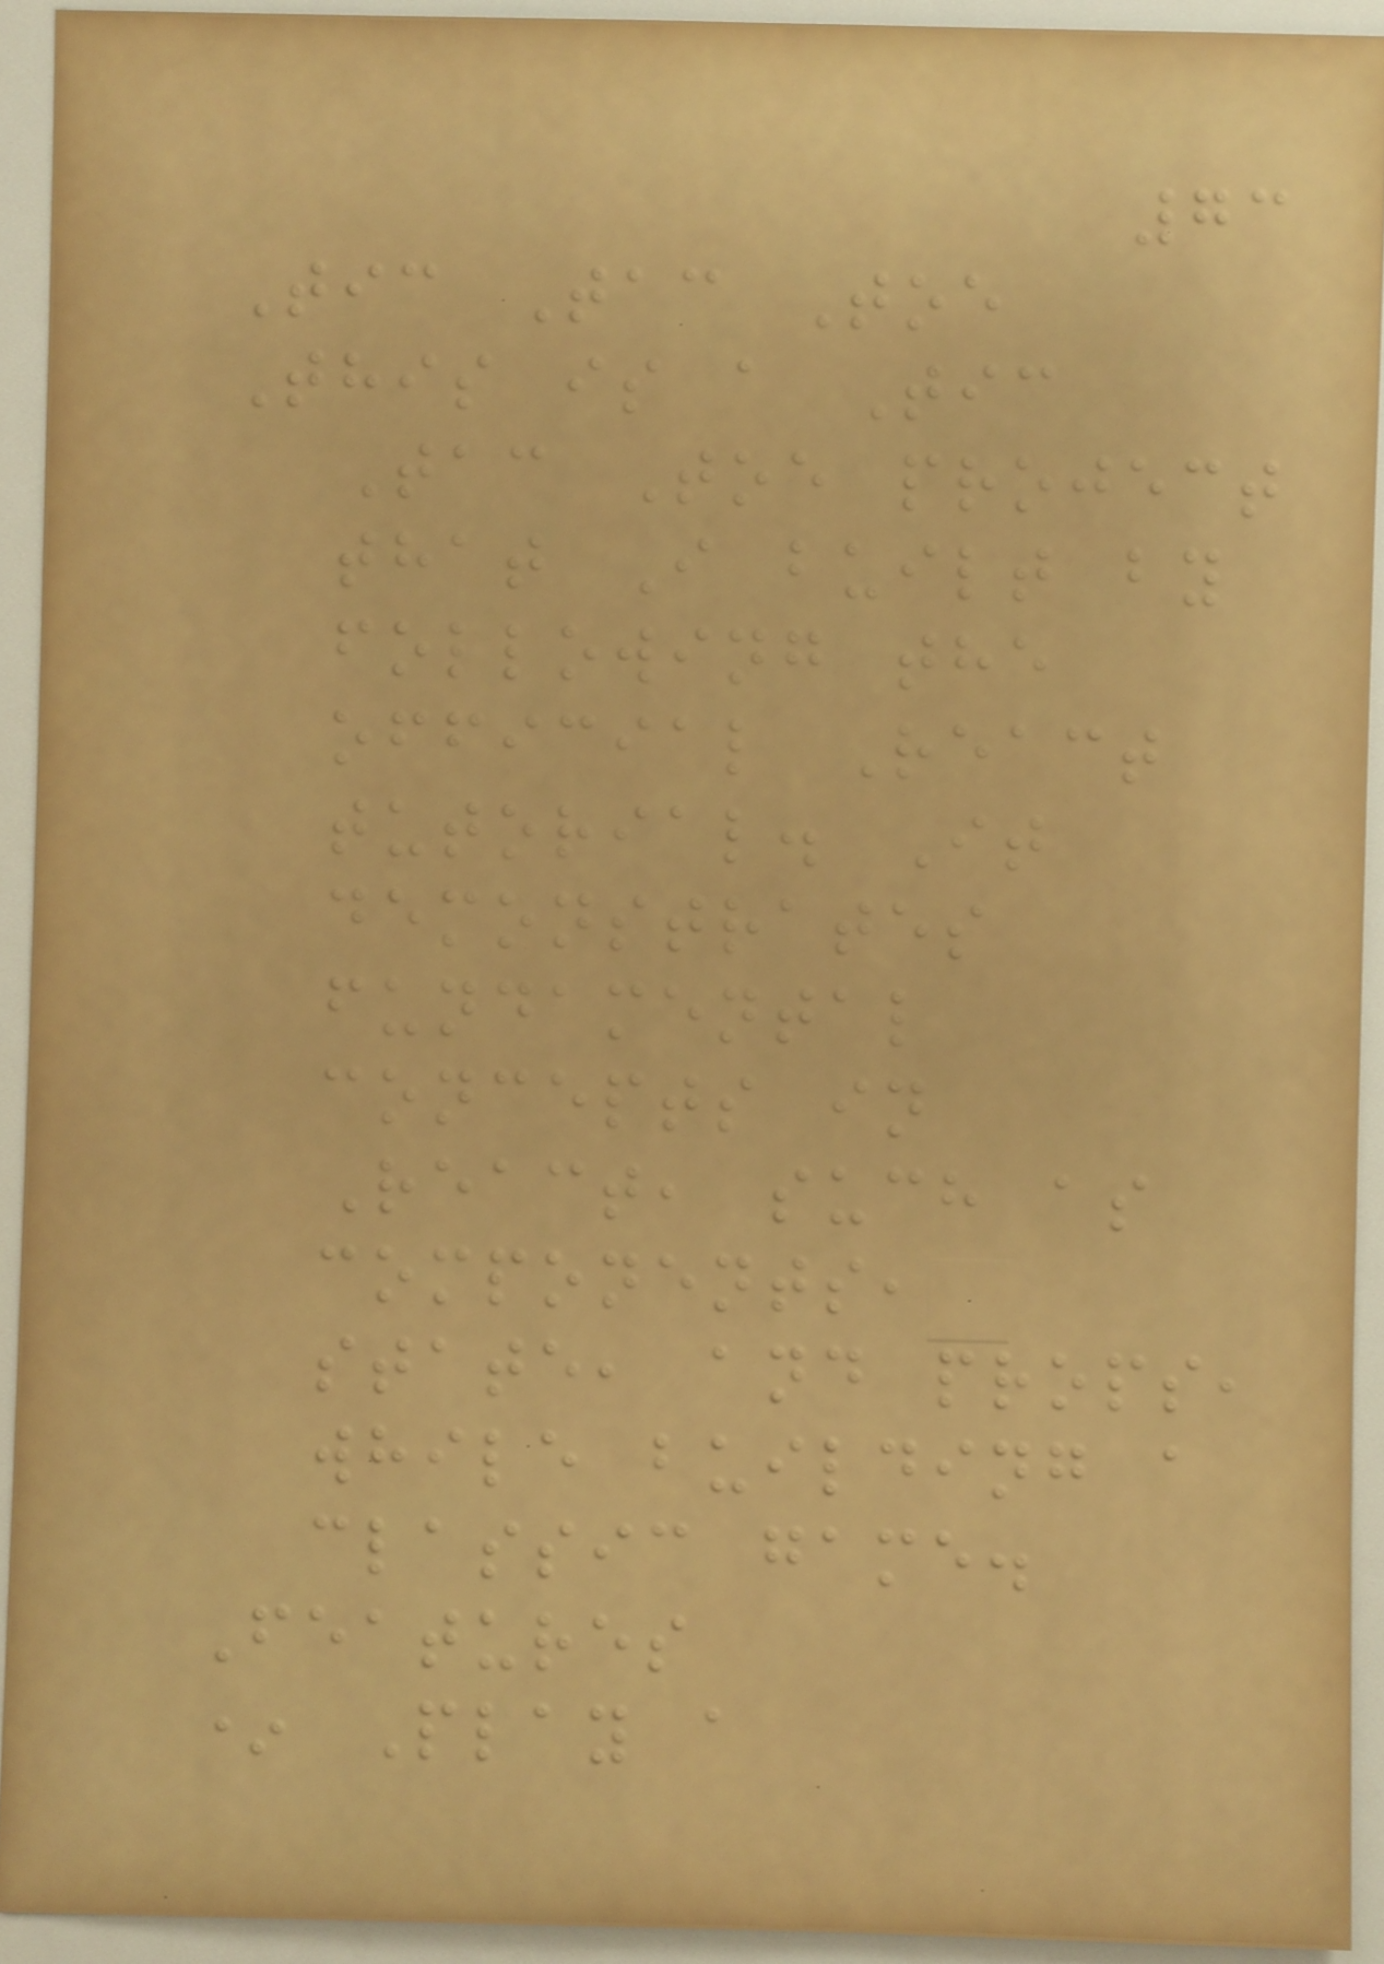73
Tic Tac Toe
This is a Tic
Tac Toe project
that I built by
following the
official React
tutorial. It
demonstrates
fundamental
concepts in
React, such as
components,
state, and props,
while building a
classic game.
Features
* Play a
